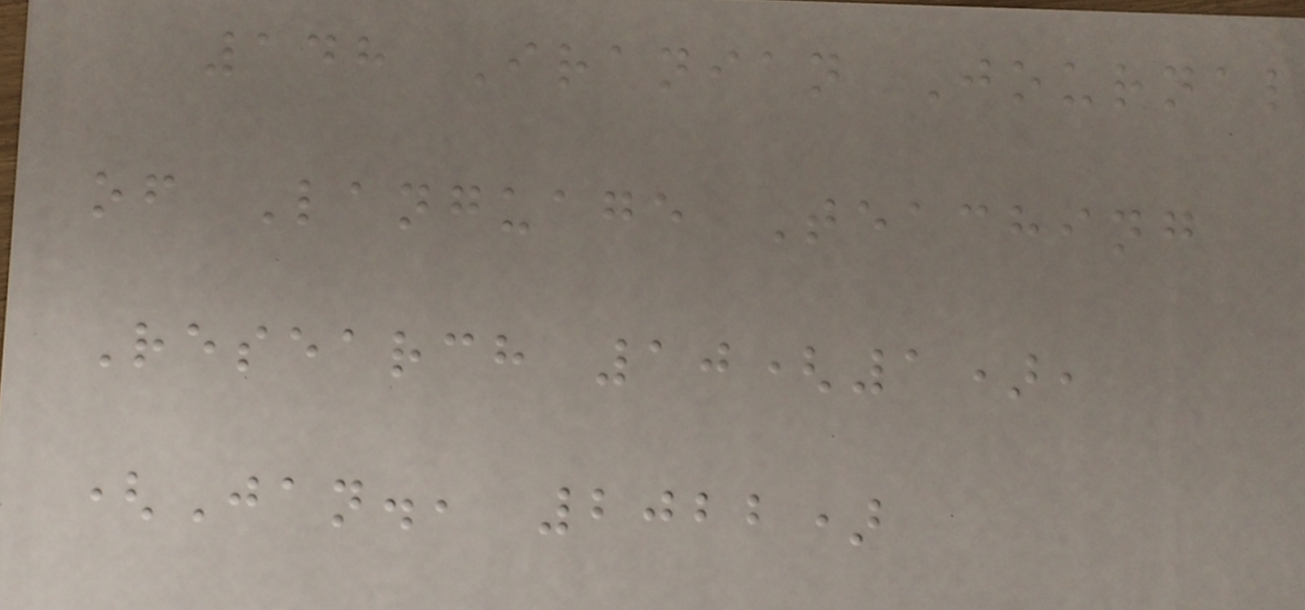148 Iranian Journal
of Language Teaching
Research 10(1),
(Jan., 2022)
